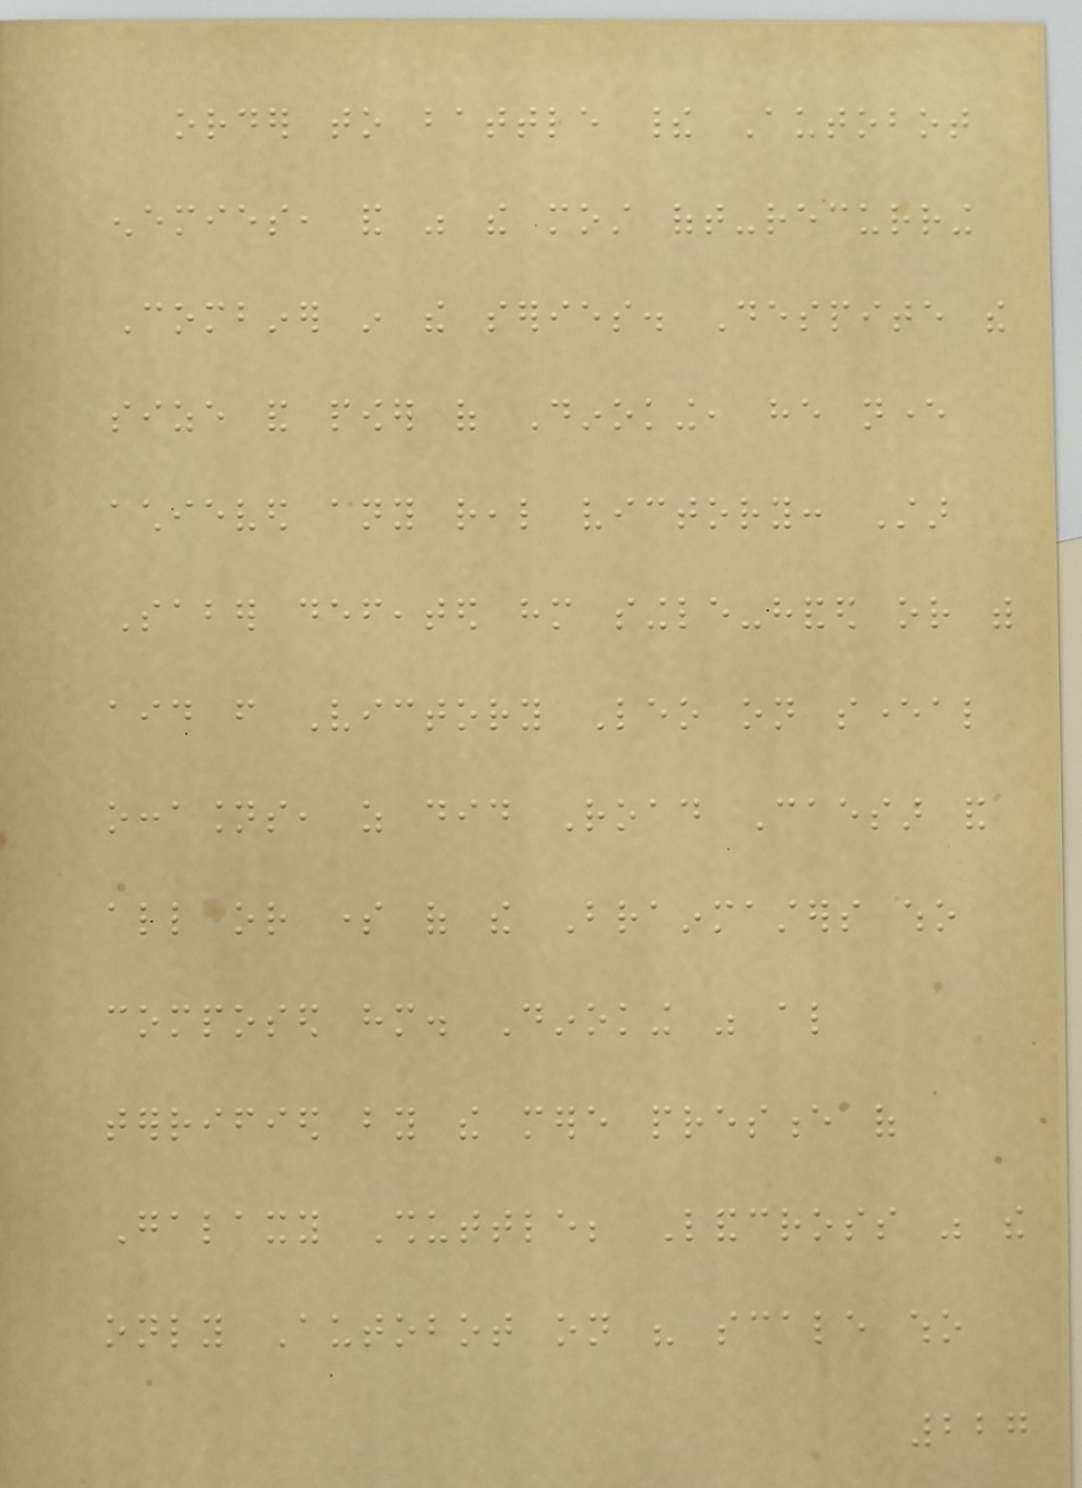order to battle their Autobot
enemies, and was the most oft-recurring
Combiner in the series. Despite the
size and power of Dinoking, he never
achieved any real victory: Star
Saber defeated him single-handed or with
aid from Victory Leo on several
occasions, as did Road Caesar and
all or some of the Brainmasters who
composed him. Dinoking was also
terrified by the mere presence of
Galaxy Shuttle; Landcross was the
only Autobot on his scale who
227
